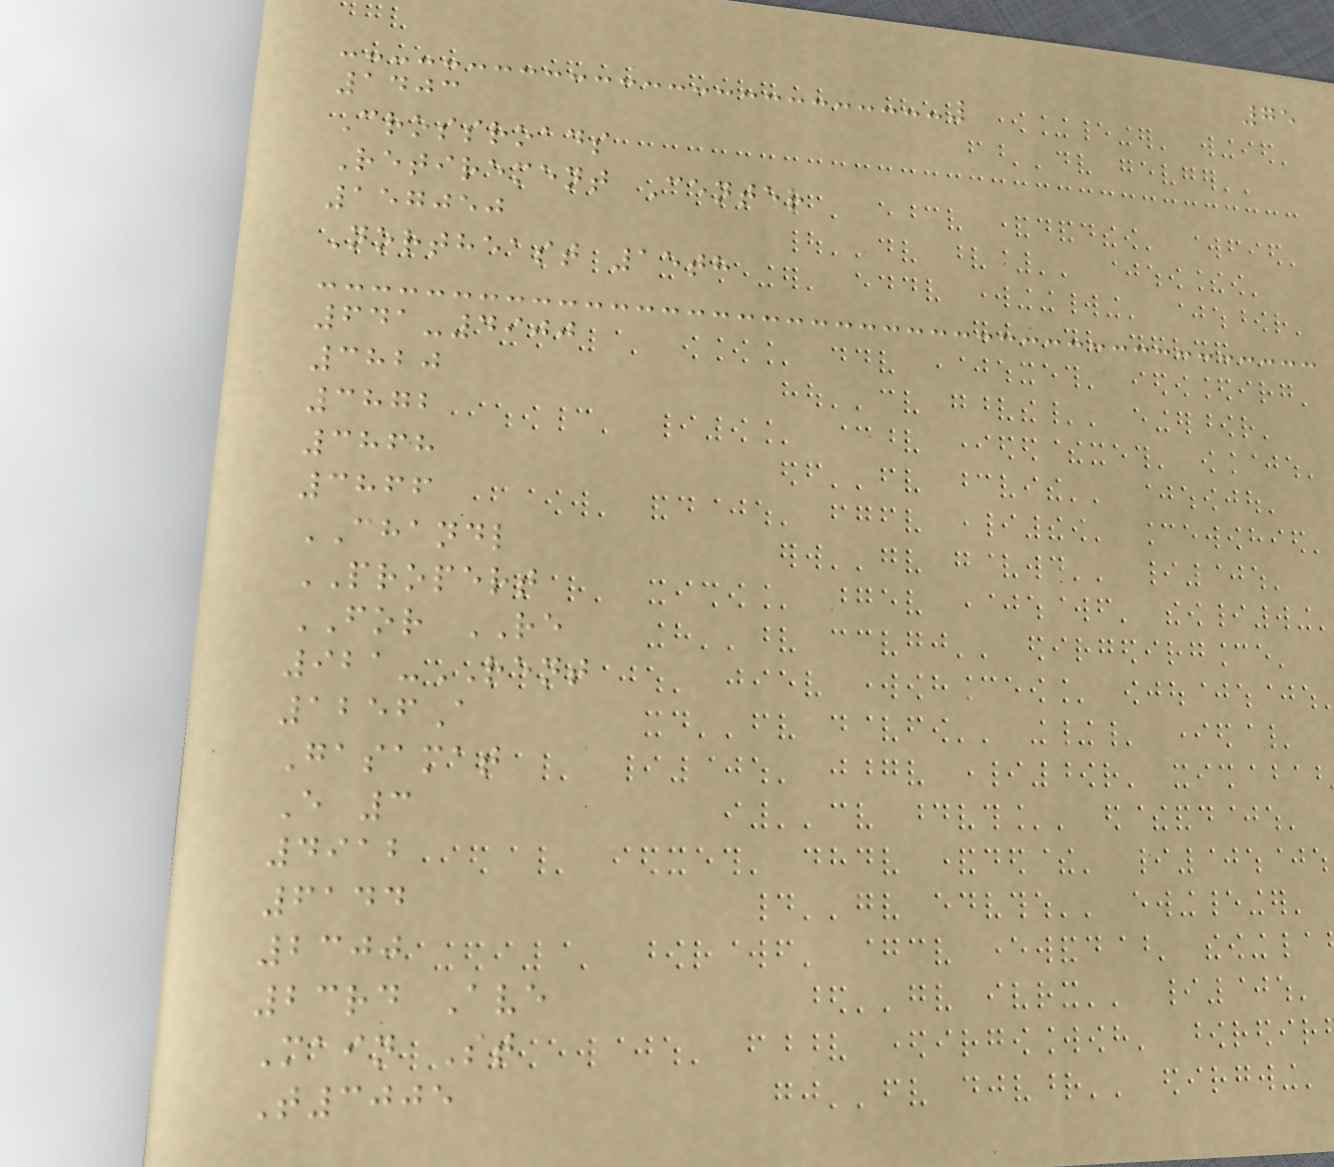75
1403
Crossroads
Retirement Center
157050
Northeast 15th
641-4900
3820
3872
3868
3866
CHANDL
PROPERT
FOR RE
921-RENT
1256A
Gasamat
E 3
4912
6144
2300
23rd Ave
Main St
T3005
